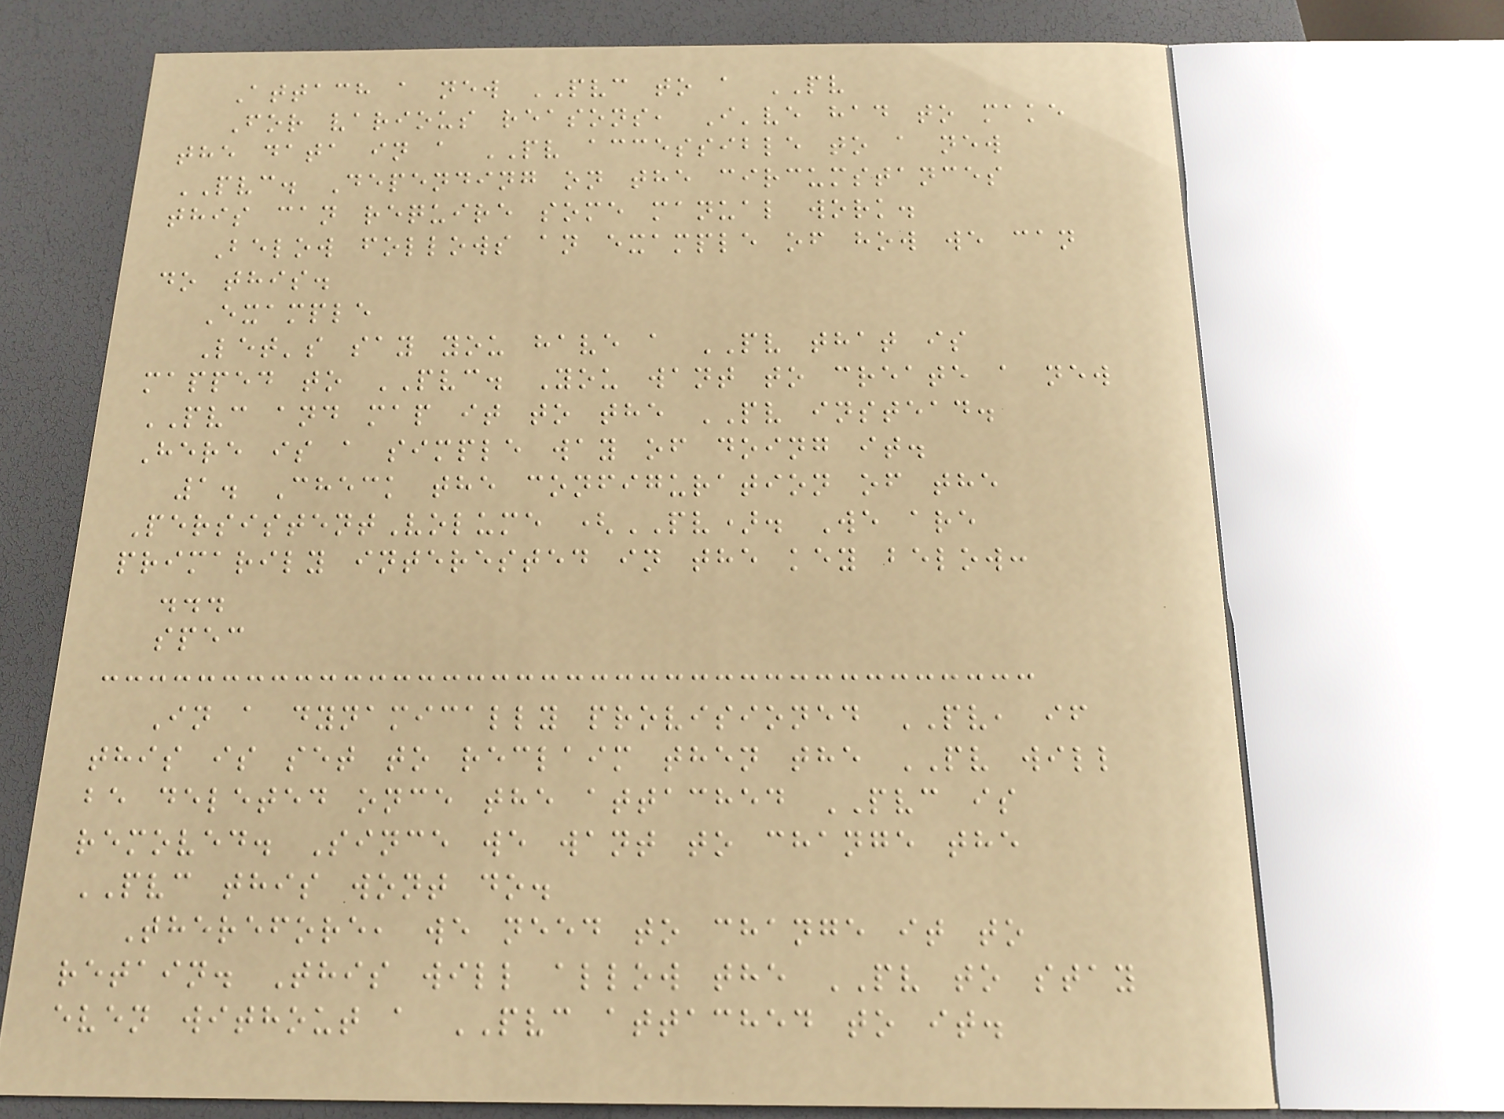Attach a new PVC to a PV
For various reasons, I've had to make
the data in a PV accessible to a new
PVC. Depending on the circumstances
this can require some manual work.
Below follows an example of how we can
do this.
Example
Let's say you have a PV that is
mapped to PVC. You want to create a new
PVC and map it to the PV instead.
Here is a simple way of doing it.
1. Check the configuration of the
PersistentVolume (PV). We are
primarily interested in the key below:
...
spec
In a dynamically provisioned PV, if
this is set to reclaim then the PV will
be deleted once the attached PVC is
removed. Since we want to change the
PVC this wont do.
Therefore, we need to change it to
retain. This will allow the PV to stay
even without a PVC attached to it.
